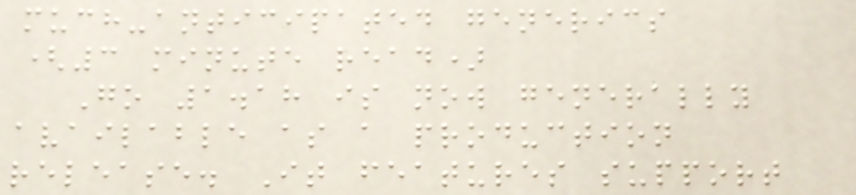much-anticipated generics
(3 minute read)
Go 1.18 is now generally
available as a production
release. It features support
